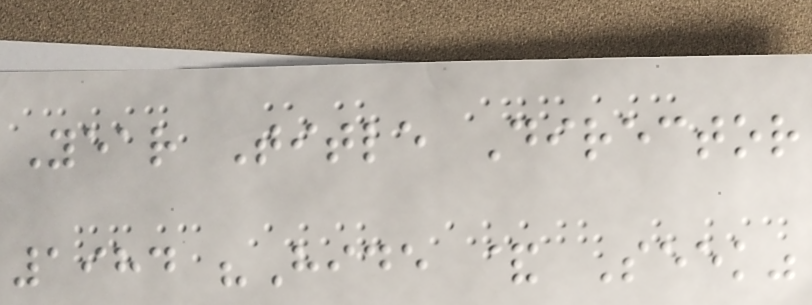Year Title Director
1984 "Hide & Seek"
